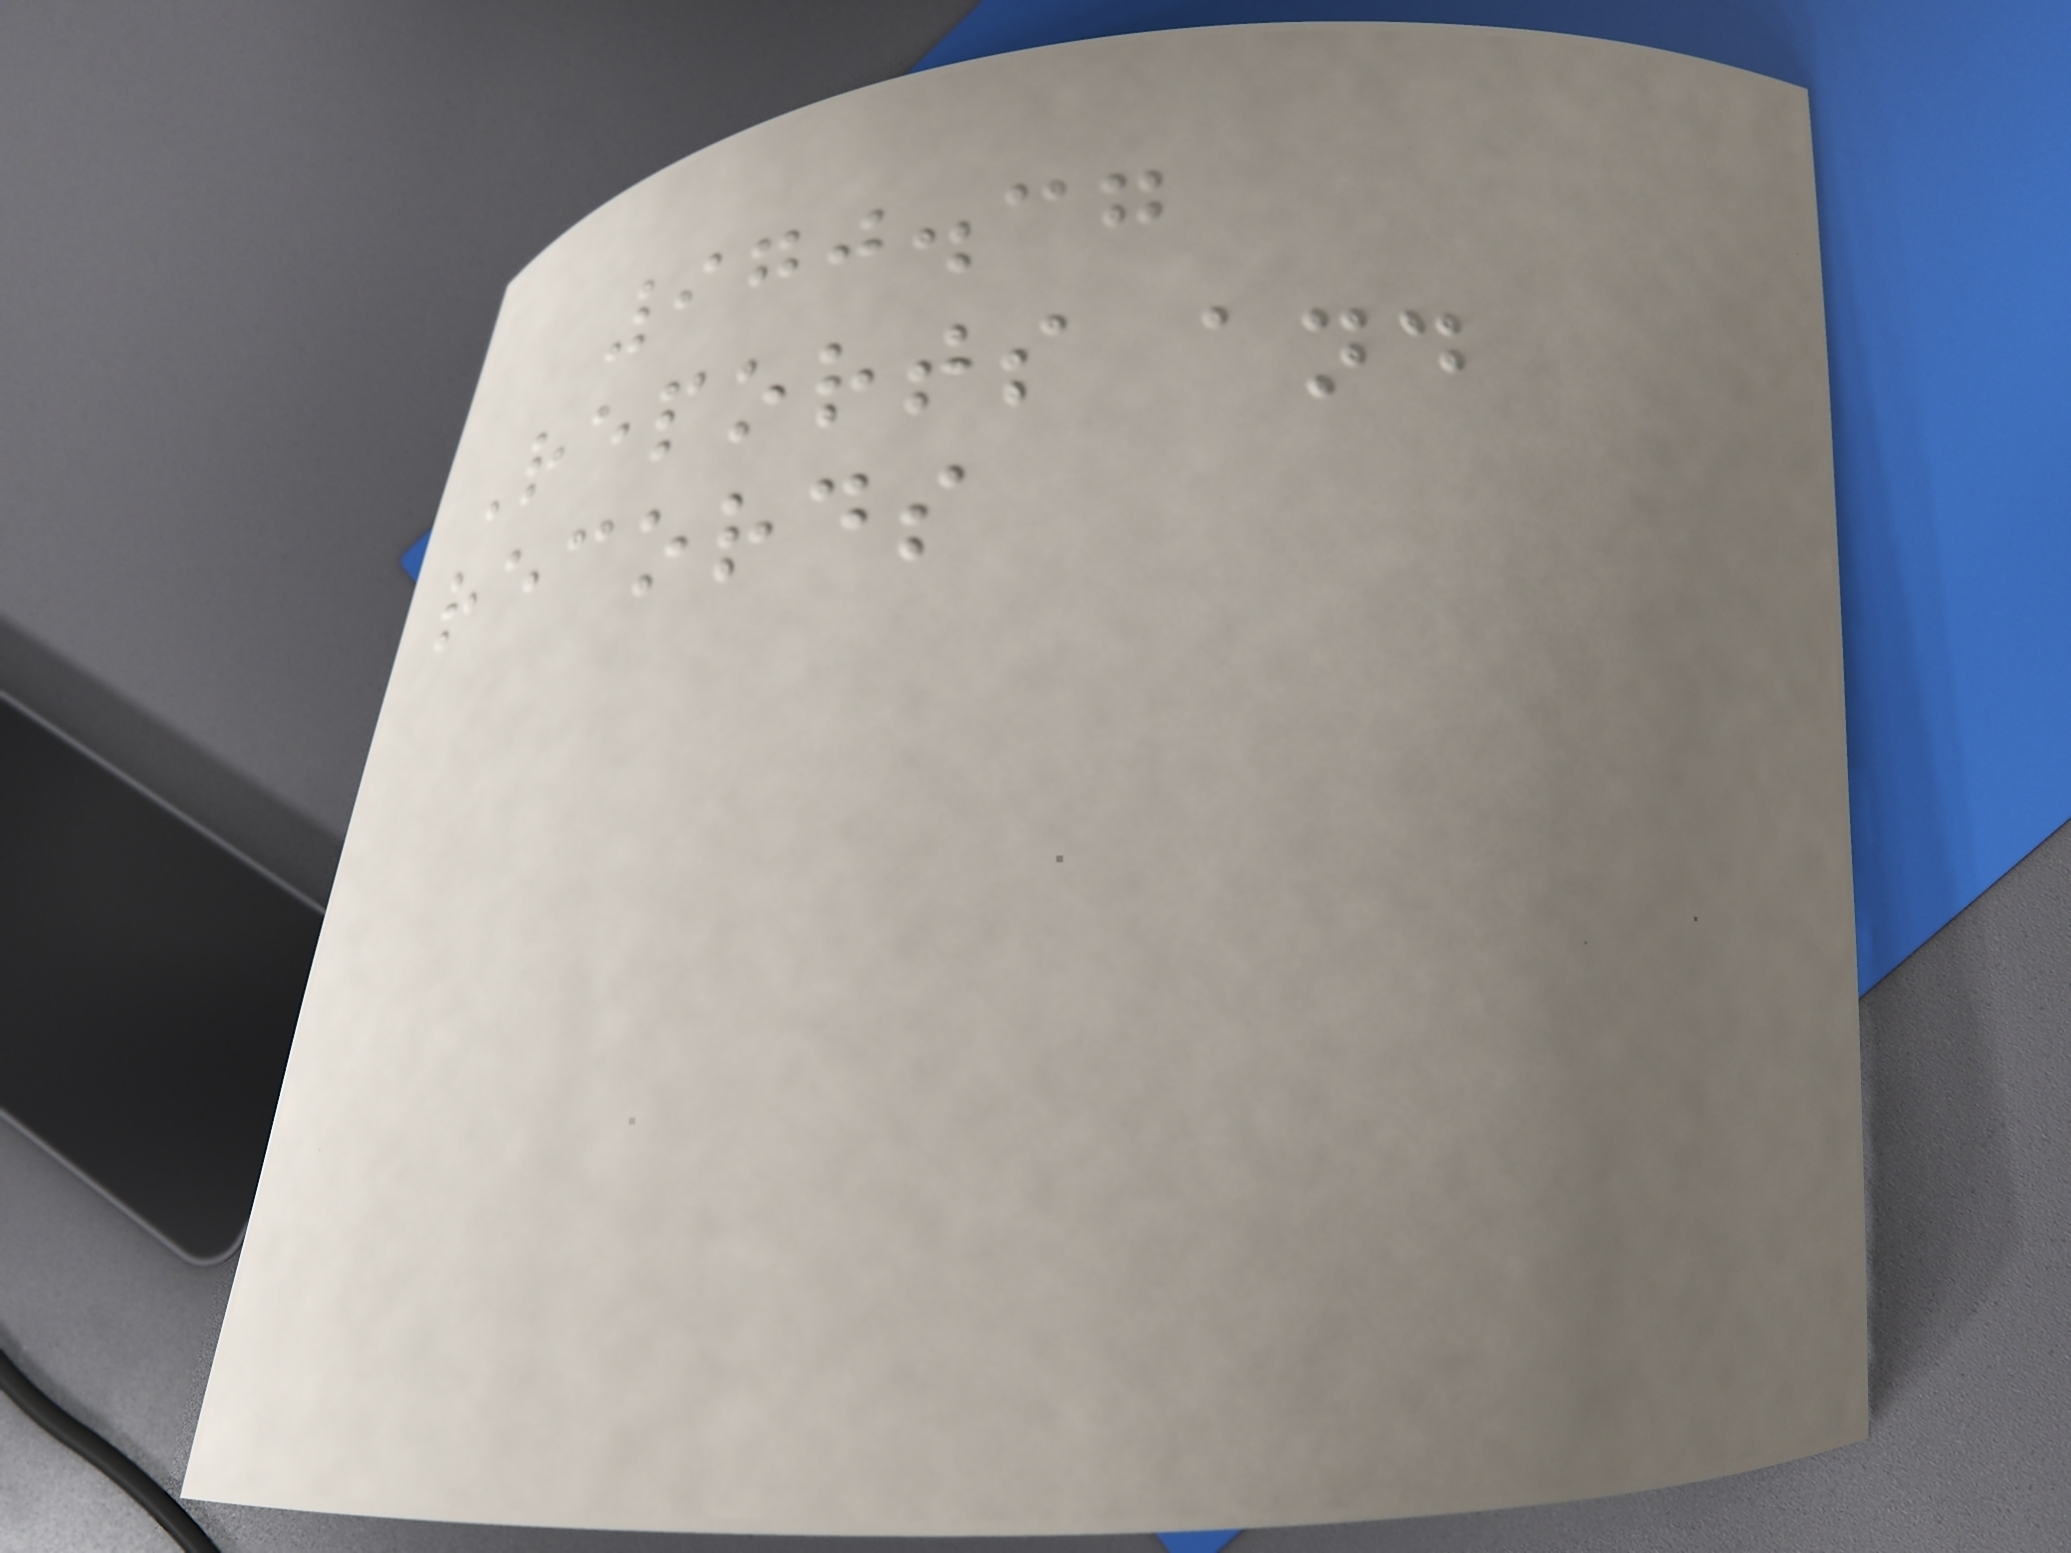970.37
Reports and
records
